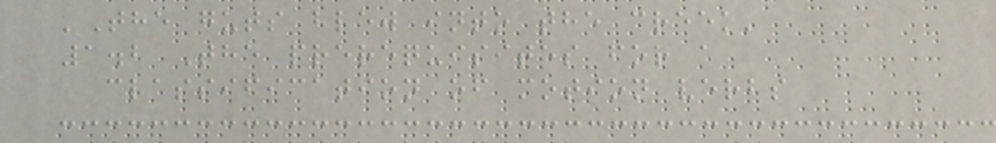'The guts blew into the creek'
1.2 The prerequisites for a
classification of motion verbs
